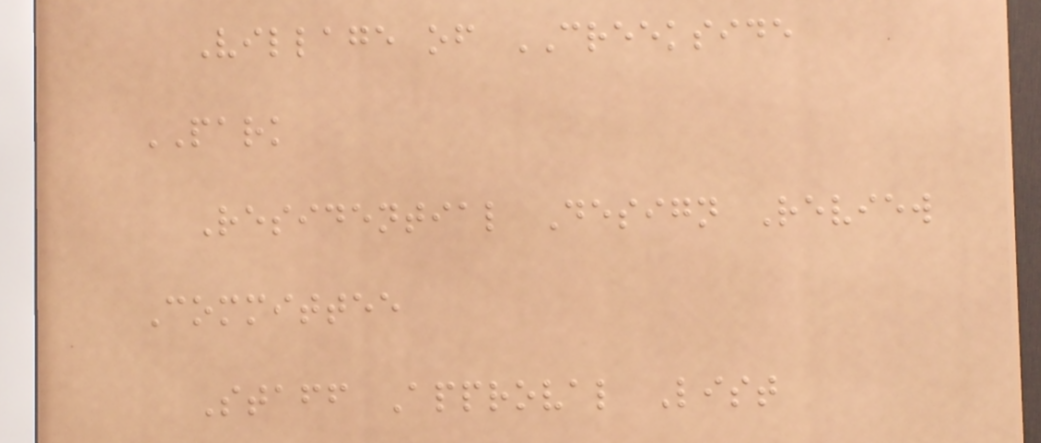Village of CREEKSIDE
PARK
Residential Design Review
Committee
Staff Approval List
